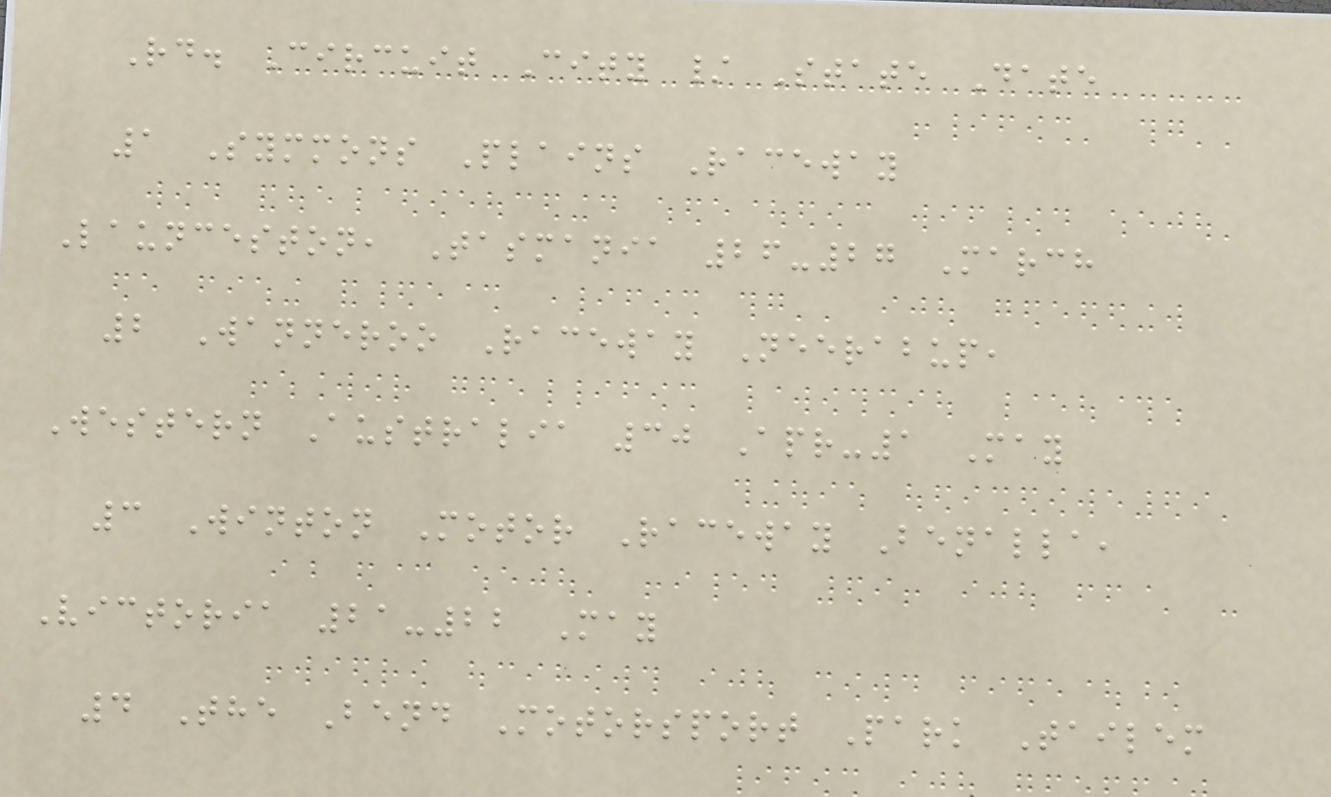Rd. Circuit City / State Date
1 Symmons Plains Raceway
Launceston, Tasmania 26-27 March
2 Wanneroo Raceway Neerabup,
Western Australia 30 Apr-1 May
3 Winton Motor Raceway Benalla,
Victoria 21-22 May
4 The Bend Motorsport Park Tailem
